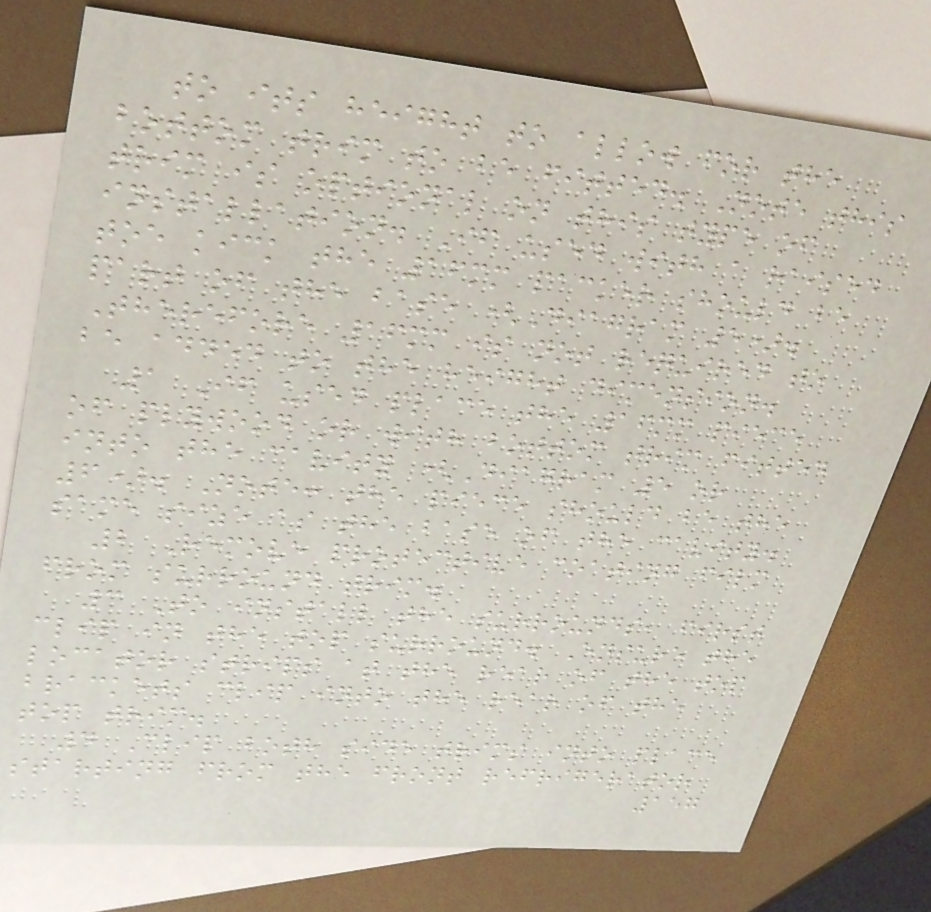to its height to allow for the
bottom trim to be fitted. Note this
trim is optional on this type of
installation. If used with a raised
toe kick the 16mm packer should be
part of the base (Diagram 5).
Therefore 16mm is not required to
be added to the height dimension.
1 If used place the 16mm piece
of plywood or with bottom trim fitted
into the cavity (Diagram 5 or
6). Note: the piece should be the
same size as the base of the cavity.
2 Remove protective coating film
from surround trim.
3 To install the surrounds, first
clip in the top surround. Ensure the
locator strips at the rear of the top
brackets clip into the rear of the
top trim.
4 Clip both side trims into place
starting from the front refrigerator
157
